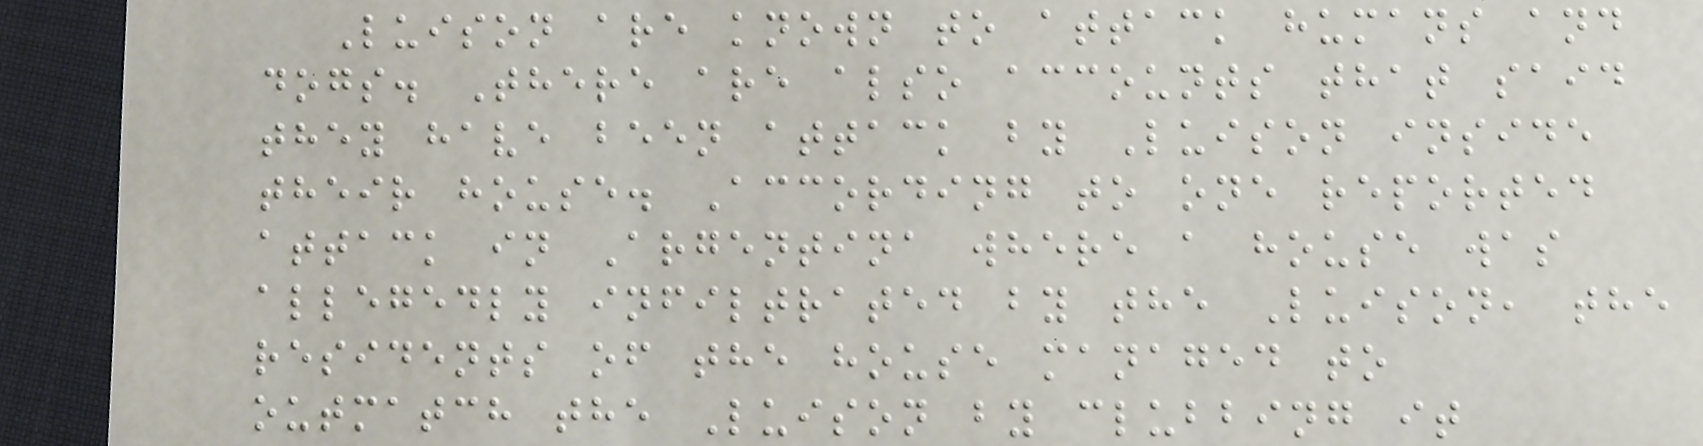Luison are known to attack humans and
dogs. There are also accounts that said
they have been attack by Luison inside
their house. According to one reported
attack in Argentina where a house was
allegedly infiltrated by the Luison, the
residents of the house managed to
outmatch the Luison by clubbing it
